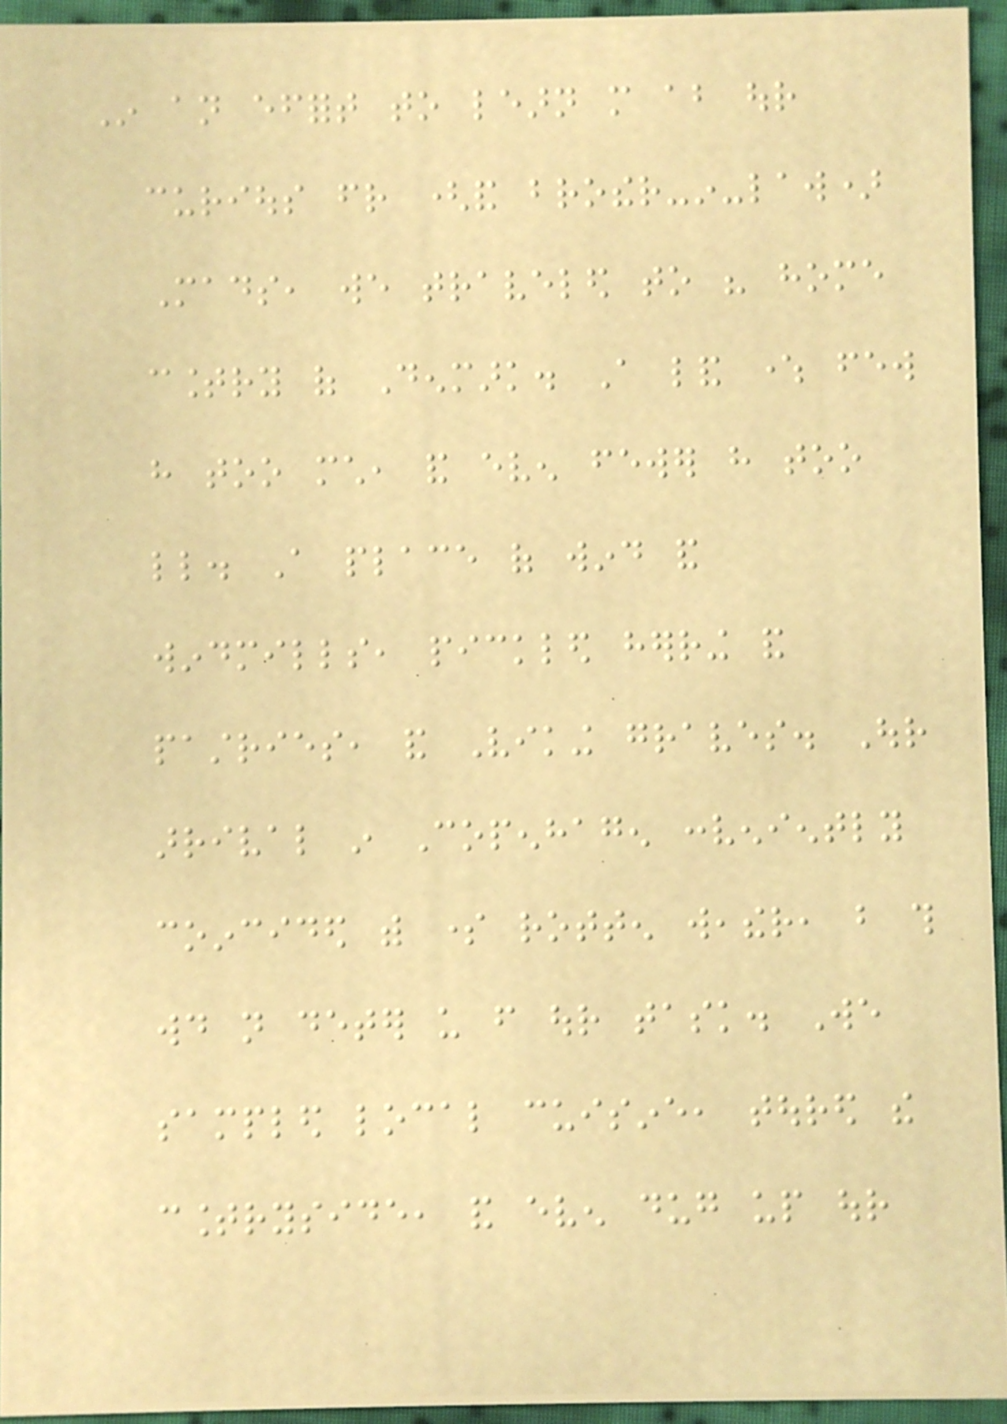In an effort to learn more about our
curious friend (and brother-in-law)
Mads, we traveled to his home
country of Denmark. A land where few
have too much, and even fewer have too
little. A place of wind and
windmills, pickled herring and
pastries, and Viking graves. Our
arrival in Copenhagen conveniently
coincided with some rotten weather, but this
would not deter us from our task. We
sampled local cuisine, toured the
countryside, and even dug up our
